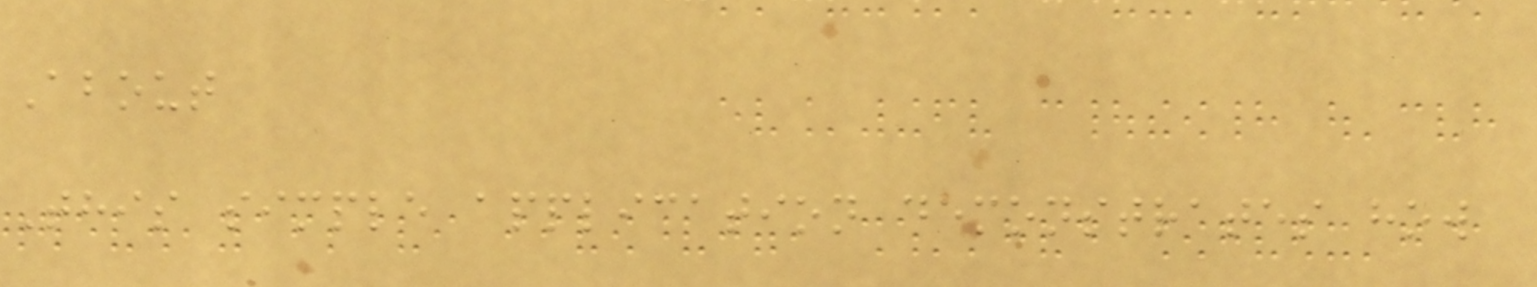About
This simple application demonstrates how
